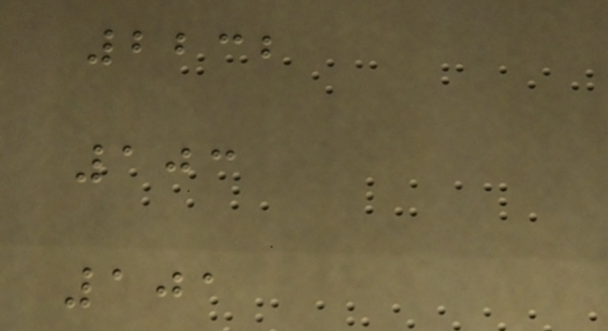2232
103
101
